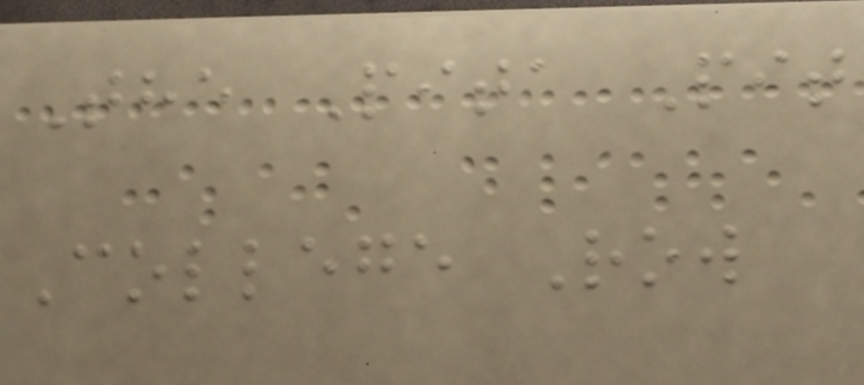The Pita Pit
College Row
